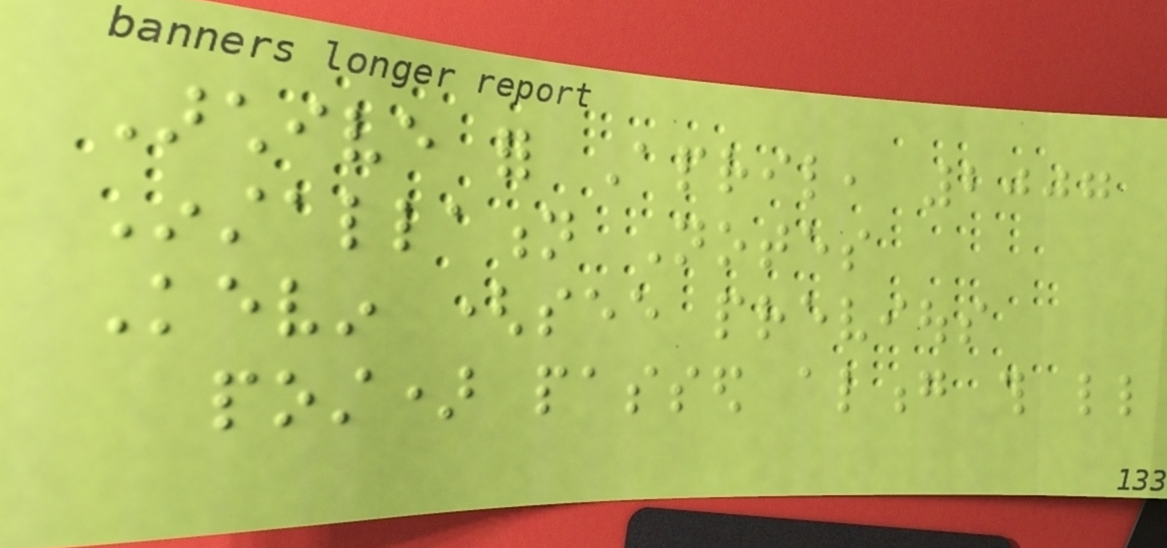Archive for April, 2007
Installation Notes
Kevin (see previous
post) passed along this little
